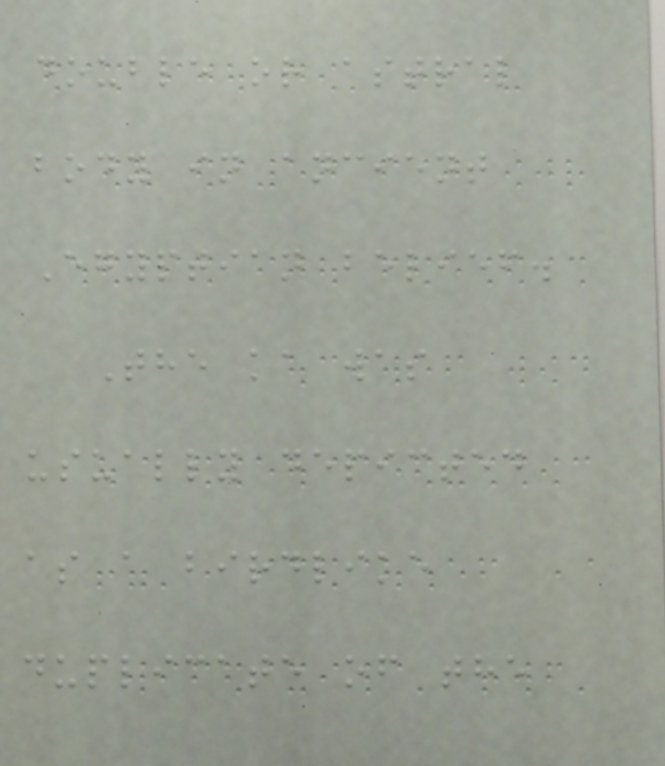double or astral
body in ancient
Egyptian belief.
The ka was
usually depicted
as a birdlike
duplicate of the
